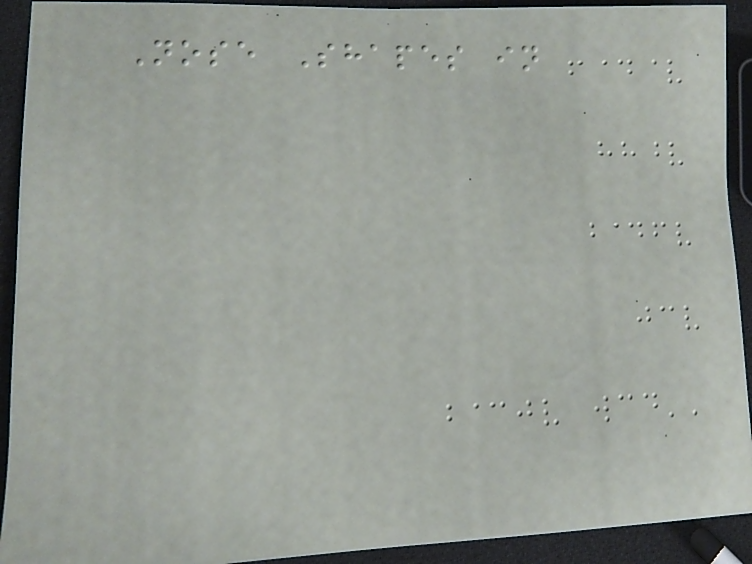Nose Shapes in
